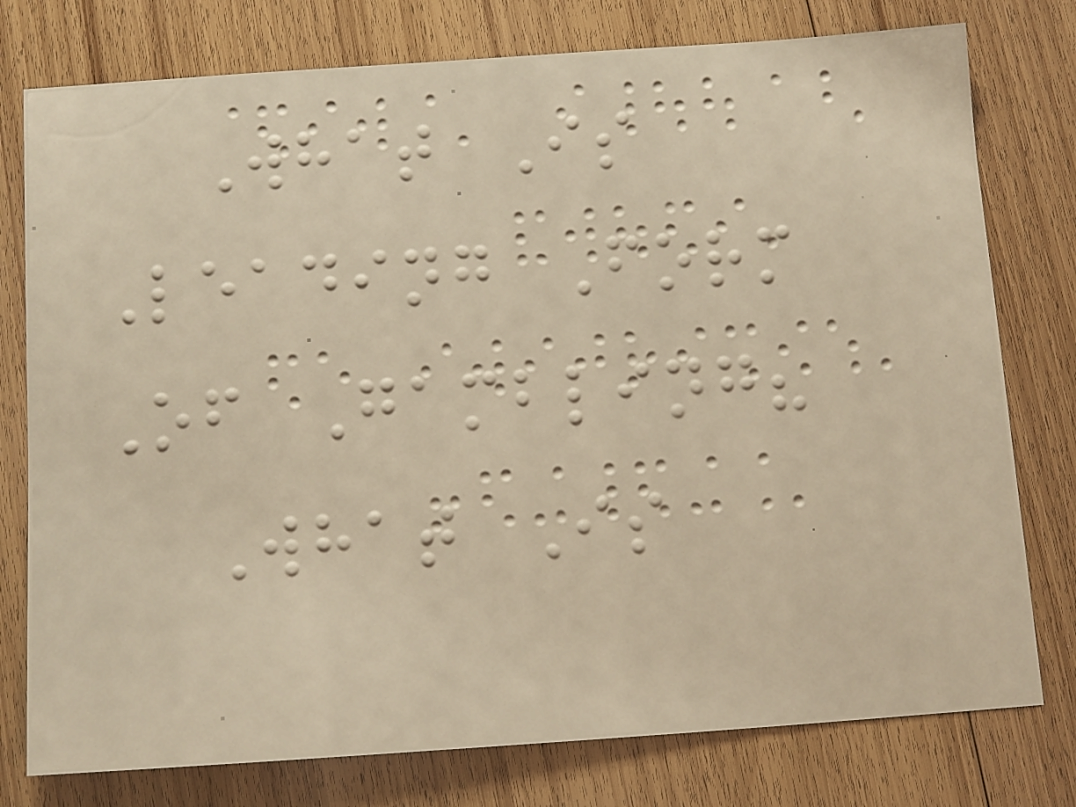What Is
Leading Form
Of Gambling?
What Is
